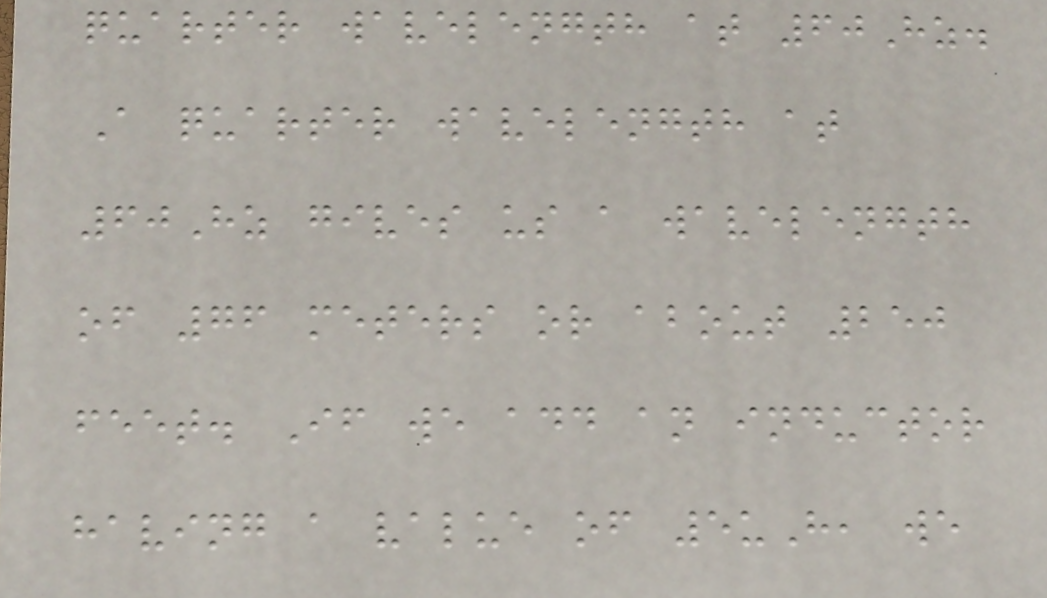quarter wavelength at 60Hz.
A quarter wavelength at
60Hz gives us a wavelength
of 76 meters or about 250
feet. If we add an inductor
having a value of 5uH, we
